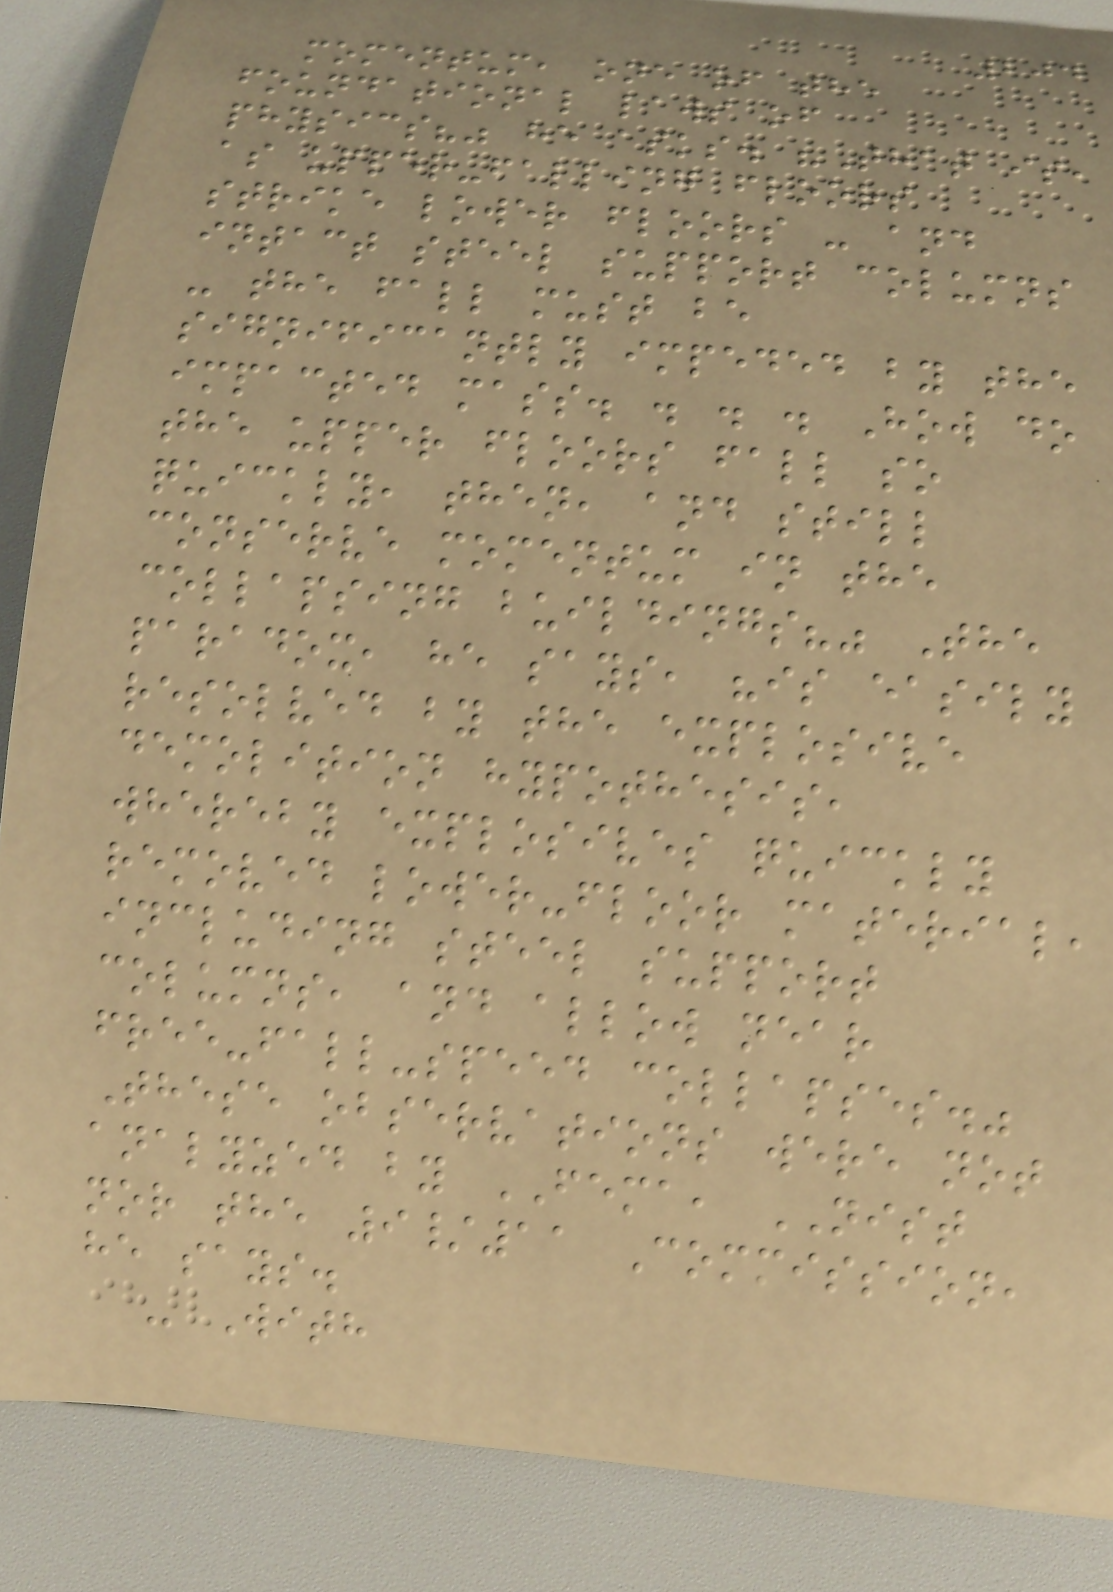204
momentum, one of the
foundational laws of
physics?" he asks. "That is,
as upper-falling floors
strike lower floors - and
intact steel support columns
- the fall must be
significantly impeded by the
impacted mass. . . . How do
the upper floors fall so
quickly, then, and still
conserve momentum in the
collapsing buildings?" The
paradox, he says, "is easily
resolved by the explosive
demolition hypothesis,
whereby explosives quickly
removed lower-floor material,
including steel support
columns, and allow near
free-fall-speed collapses."
These observations were not
analyzed by FEMA, NIST
nor the 9/11 Commission,
he says.
- With
